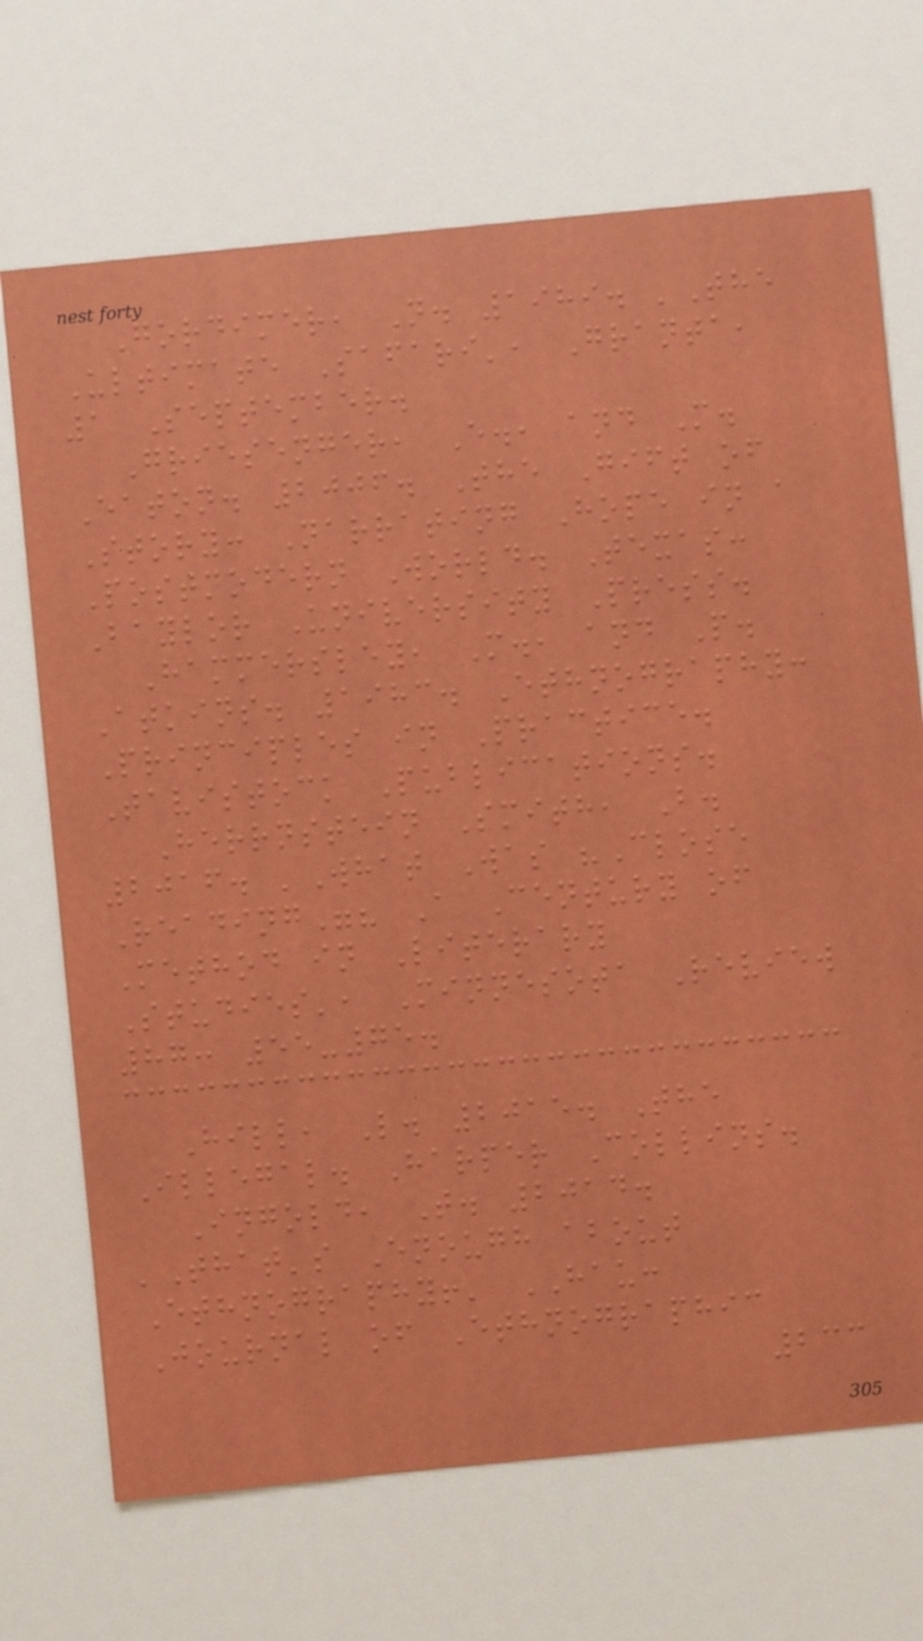Gordimer, N. 1989. 'The
Ultimate Safari', Granta,
1 September.
Griesenger, E., and M.
Eaton. 2006. The Gift of
Story: Narrating Hope in a
Postmodern World. Texas:
Baylor University Press.
Hammersley, M., and P.
Atkins. 1983. Ethnography:
Principles in Practice.
Tavistock Publications.
Herrnstein Smith, B.
2016. 'What Was "Close
Reading"? A Century of
Method in Literary
Studies', Minnesota Review
87: 55-75.
Hill, L. 2015. The
Illegal. Harper Collins.
Ingold, T. 2014.
'That's Enough about
Ethnography!' HAU:
Journal of Ethnographic
233
